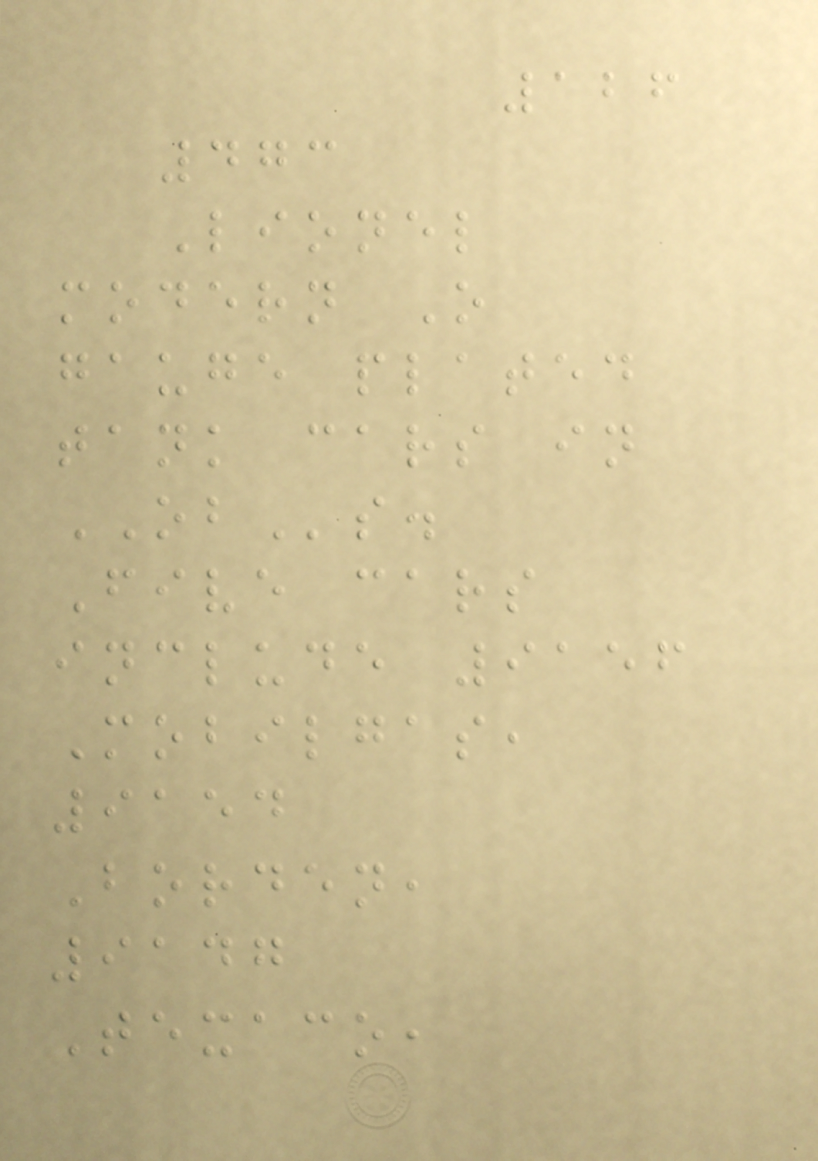126
473
Lionel
modern O
gauge plated
tank cars in
OBs.
Five cars
include 9156
Mobilgas,
9154
Borden,
9147
Texaco,
